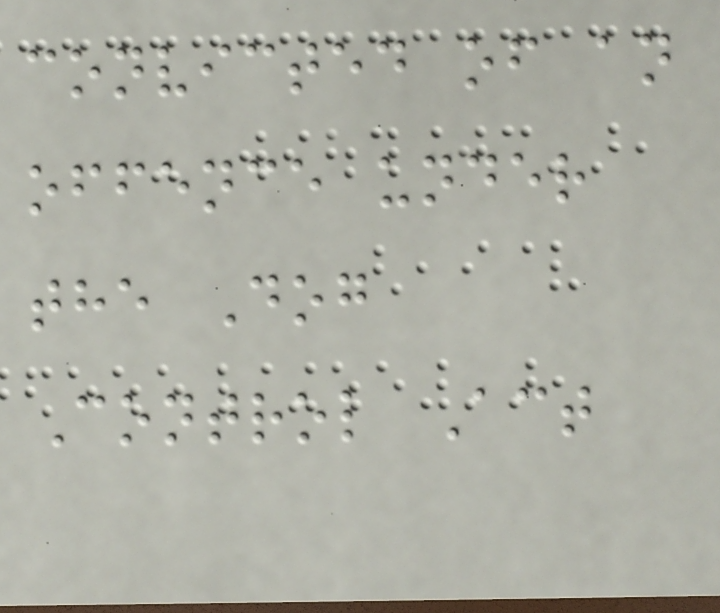convicted of an
offence under
the Dog
Control Act
